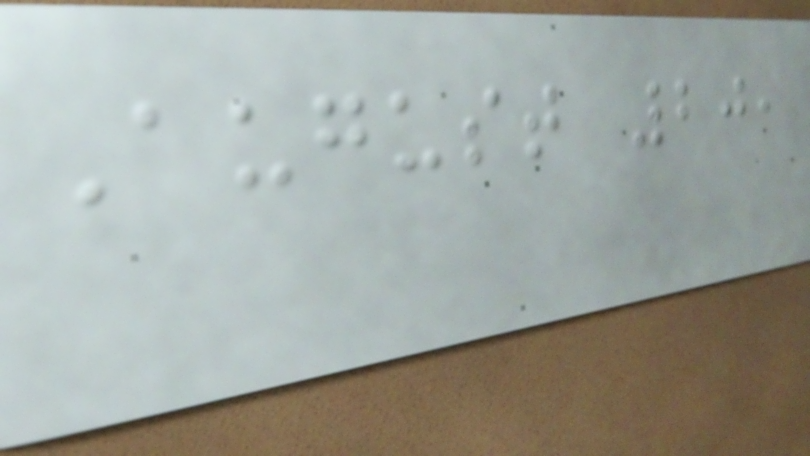August 20,
